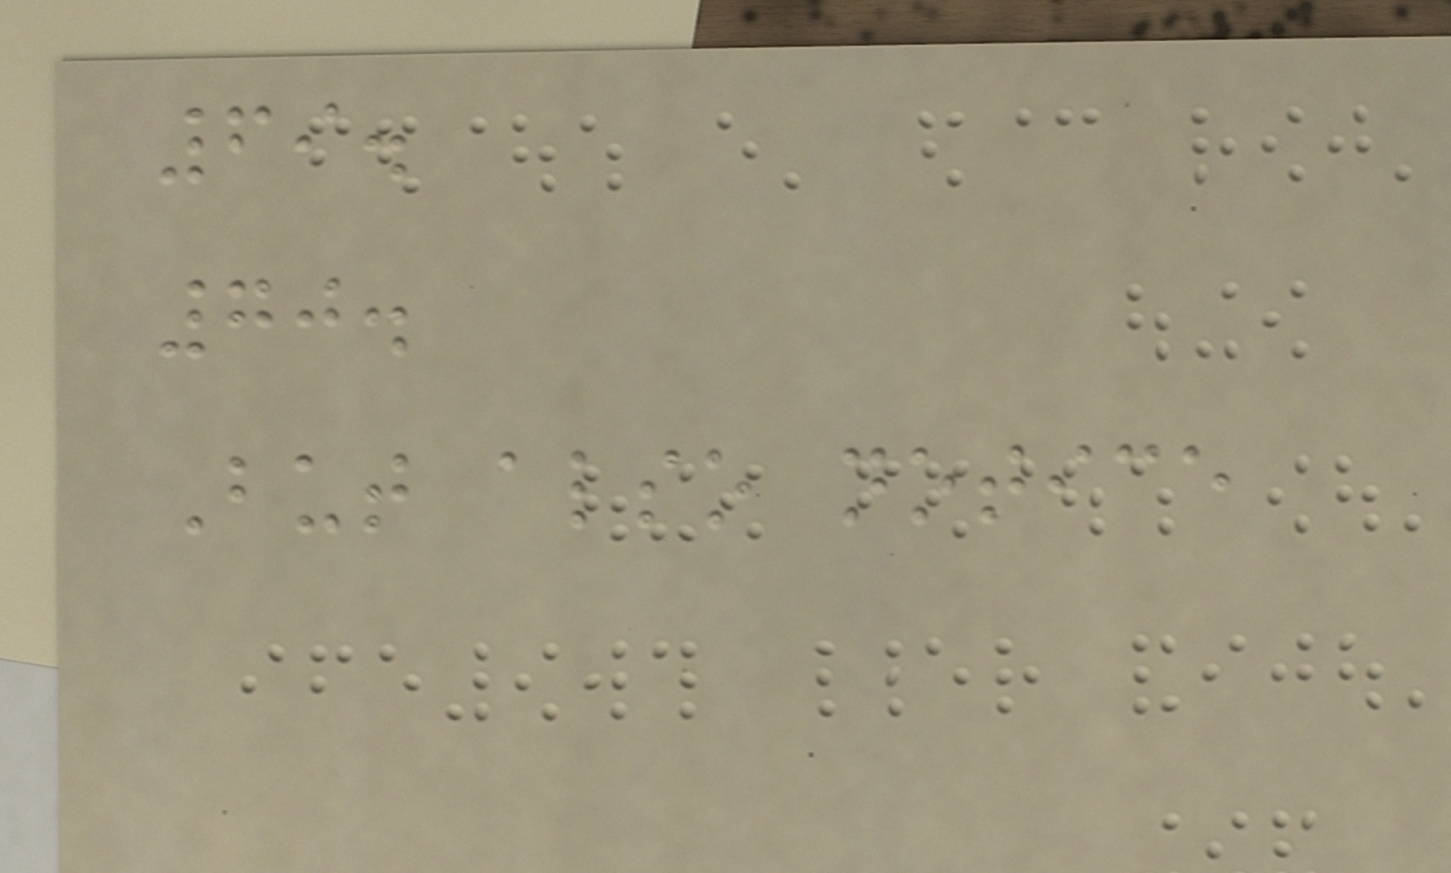69.
70.
But also notice
